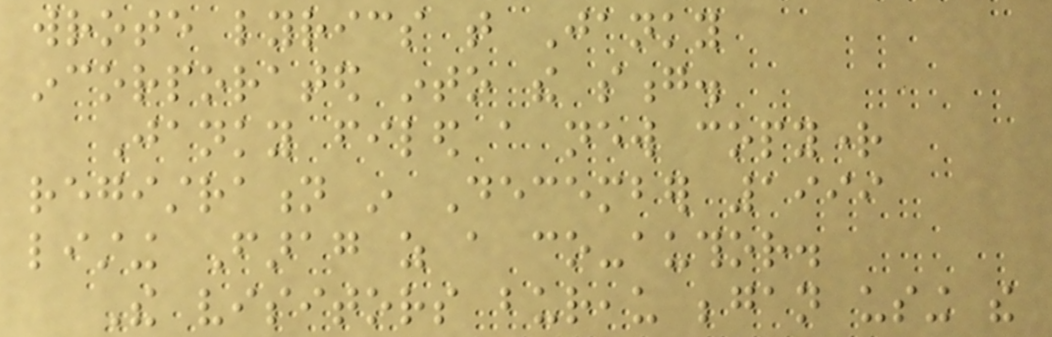wrote lyrics that Janky
incorporated into the song.
Janky filed a new copyright
registration in December 1999
listing Farag as a co-author.
The visitors bureau began using the
